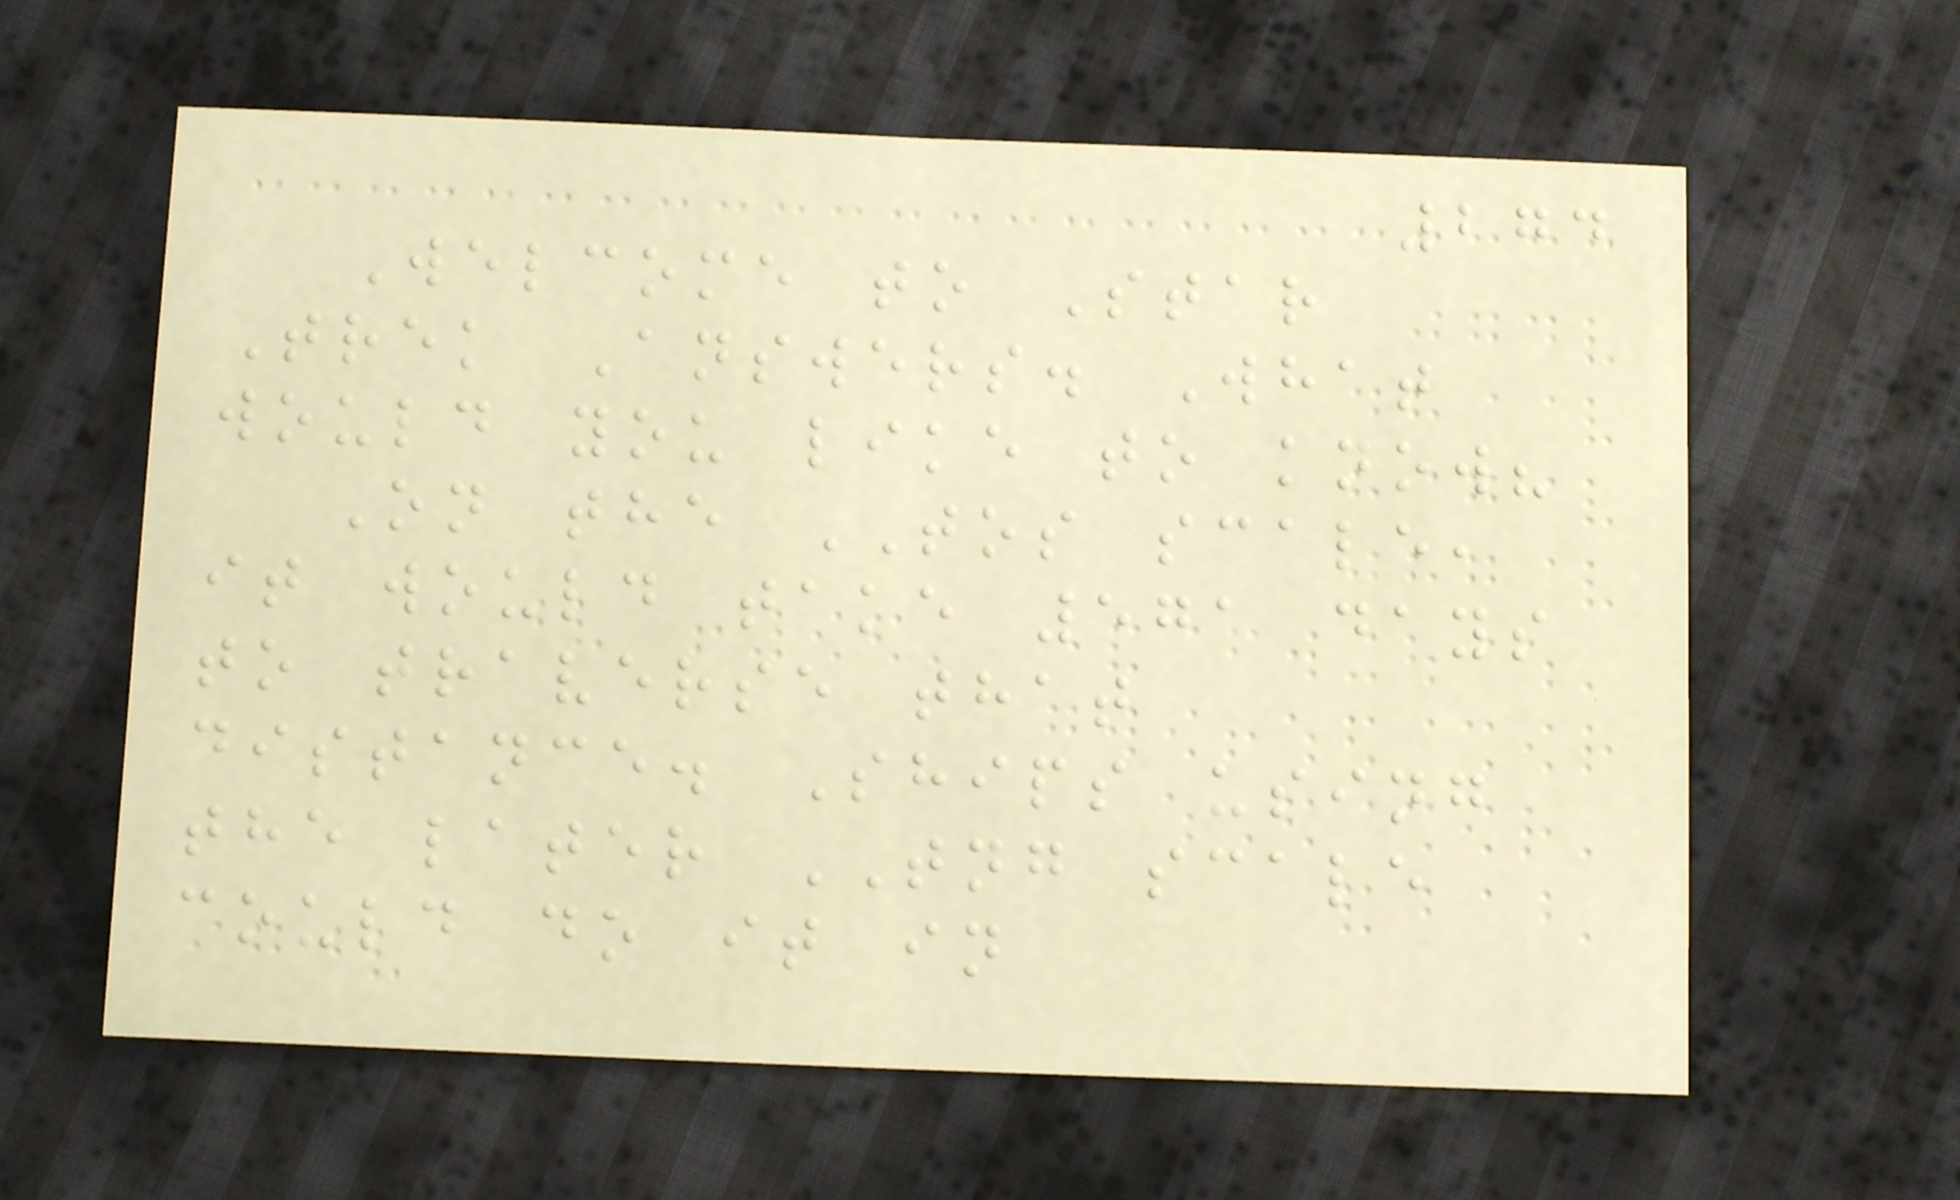274
Welcome to Star
Trek Answers. What
would you like to know?
On the TOS scale,
it would take 571 days
to traverse that
distance. Ships using
the later TNG scale
could do it in
